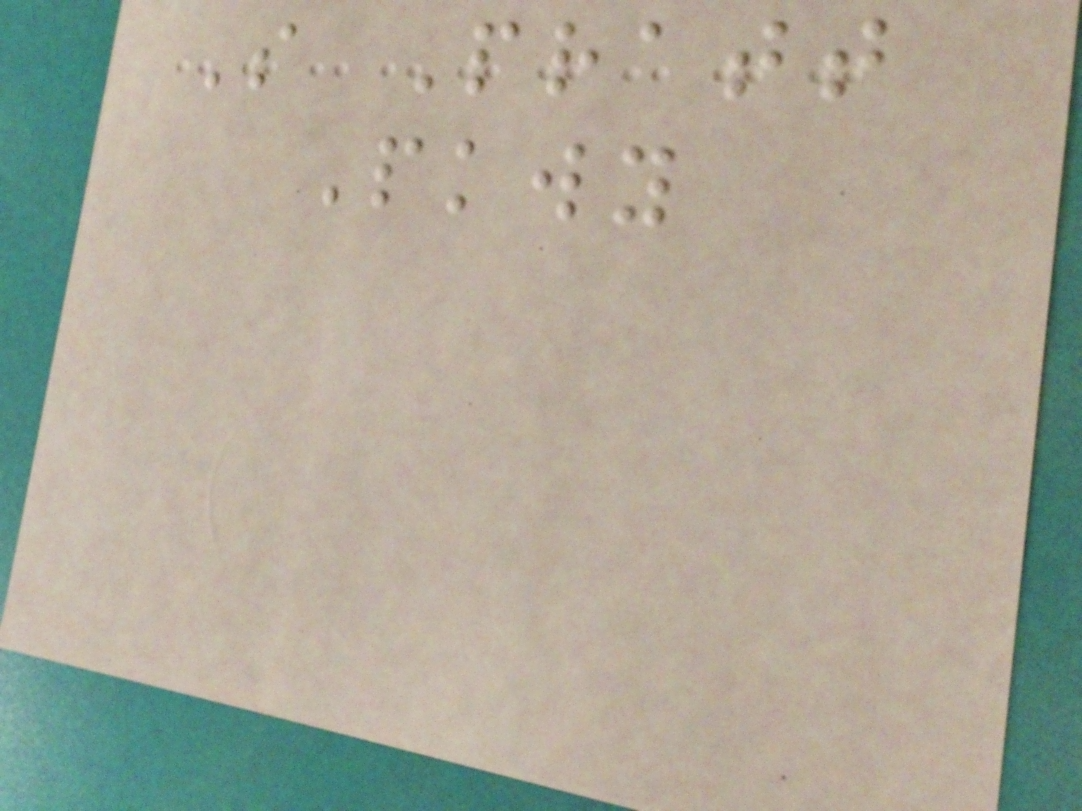S Pratt
Pkwy
